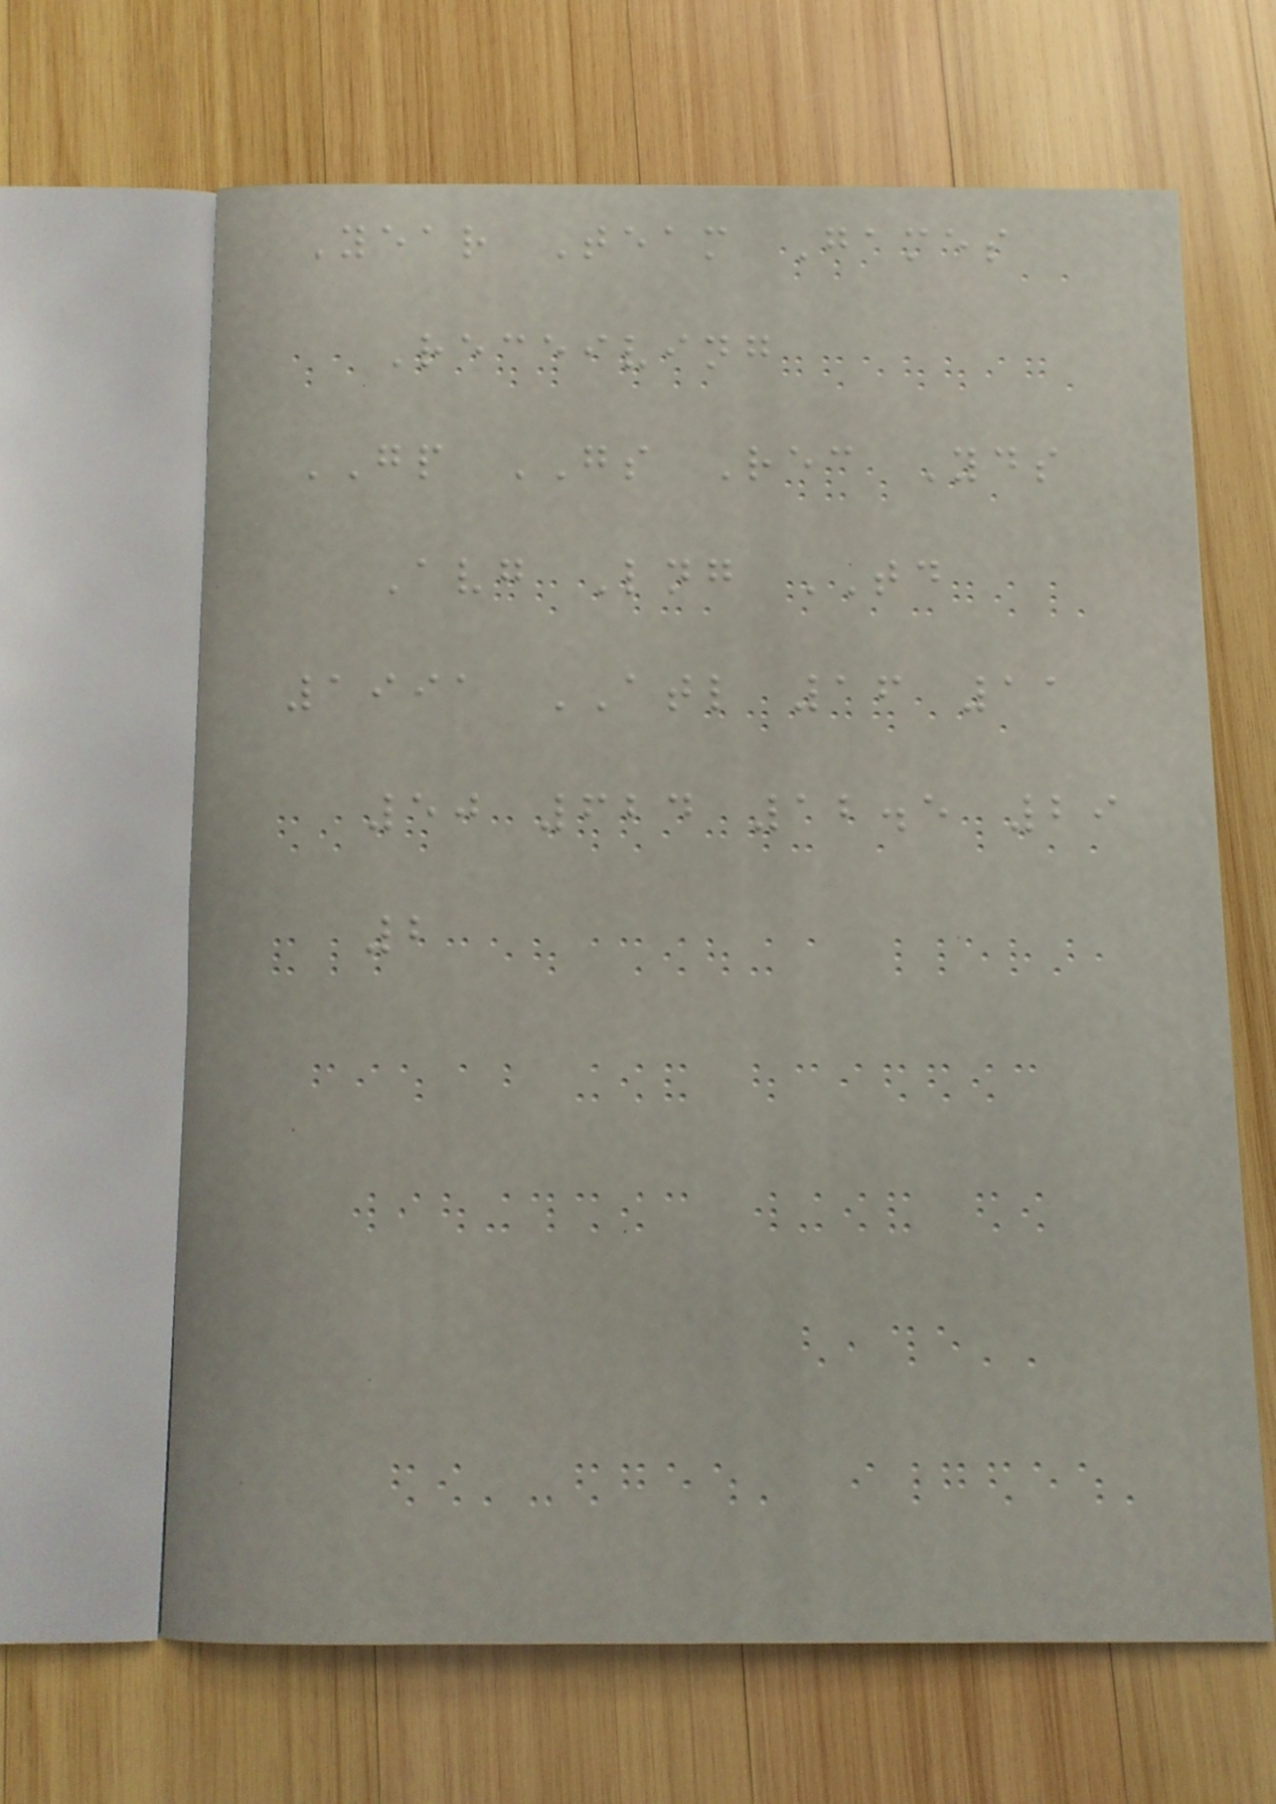Year Team Games
Receiving
GP GS Rec Yds
Avg Lng TD
1991 ATL 16 11
50 624 12.5 29
2
